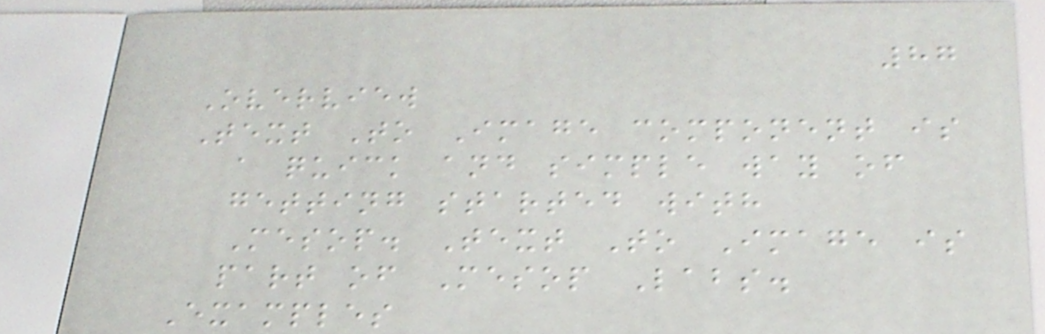87
Overview
Text To Image component is
a quick and simple way of
getting started with
Mesop. Text To Image is
part of Mesop Labs.
Examples
